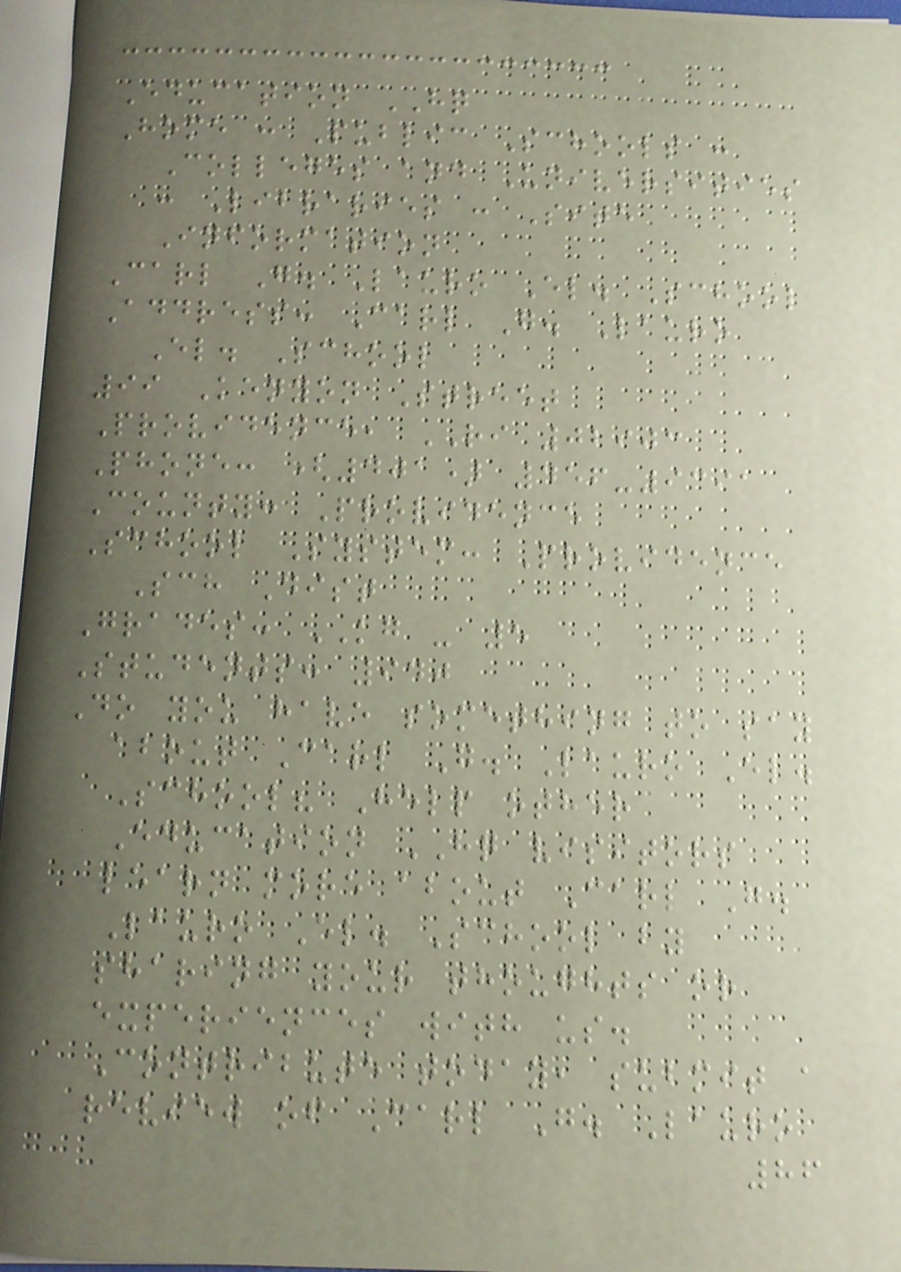Education HQ
Home : Public Schools :
Colleges and Universities
: Libraries : Site
Information
Carl G. Lauro El. School
Address: Carl G. Lauro
El. School
99 Kenyon Street
Providence, RI 02903
Phone: (401) 456-9391
County: Providence
School System: Providence
Sch Dist
Grades: KG - 5
Students: 940
Do you have something to say
about Carl G. Lauro El.
School? Help other
Education HQ visitors
learn more about Carl G.
Lauro El. School by
sharing your thoughts or
experiences with us.
Contribute today, submit a
review of Carl G. Lauro
86
